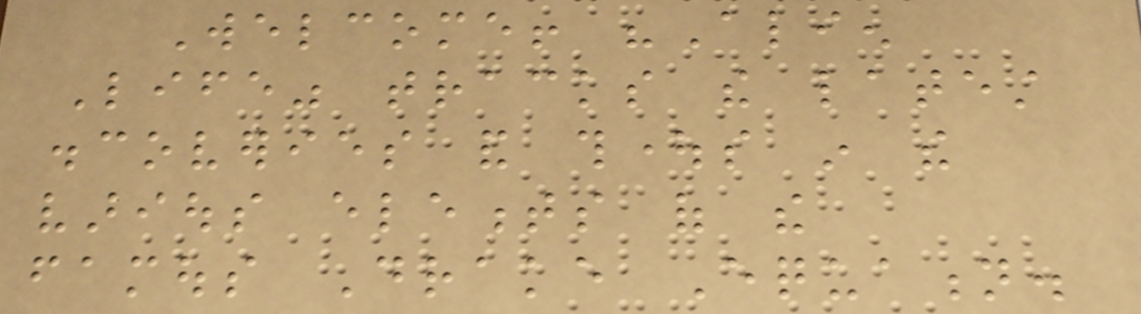Welcome! "Alien
Life" tracks the latest
discoveries and thoughts in the
various elements of the
famous Drake Equation.
